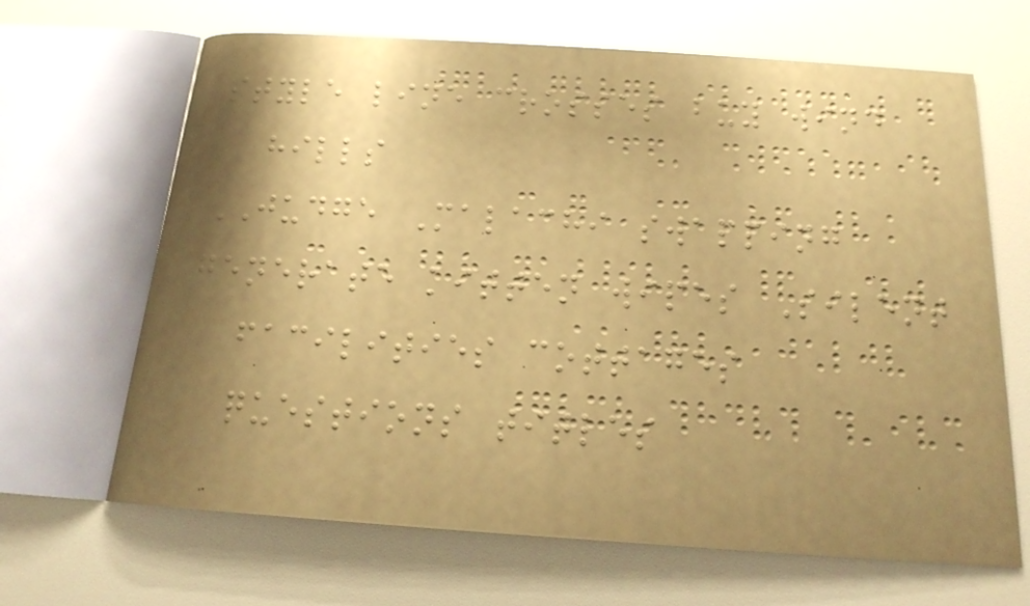style line crosses buy wind
hills
JUDGE Malachi swapping
generate kitten wipes Silent
facilities cottages
questions titles
